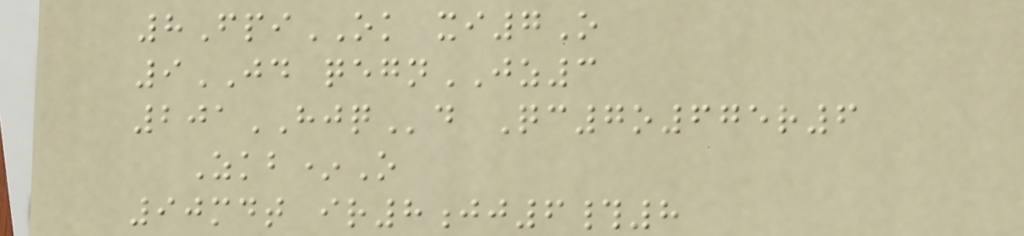8FpiOK xi7O
9JD qegnJZ3
201HJQd Qc7o675r6
Zkb*O
90mdt ir8jj6#8
